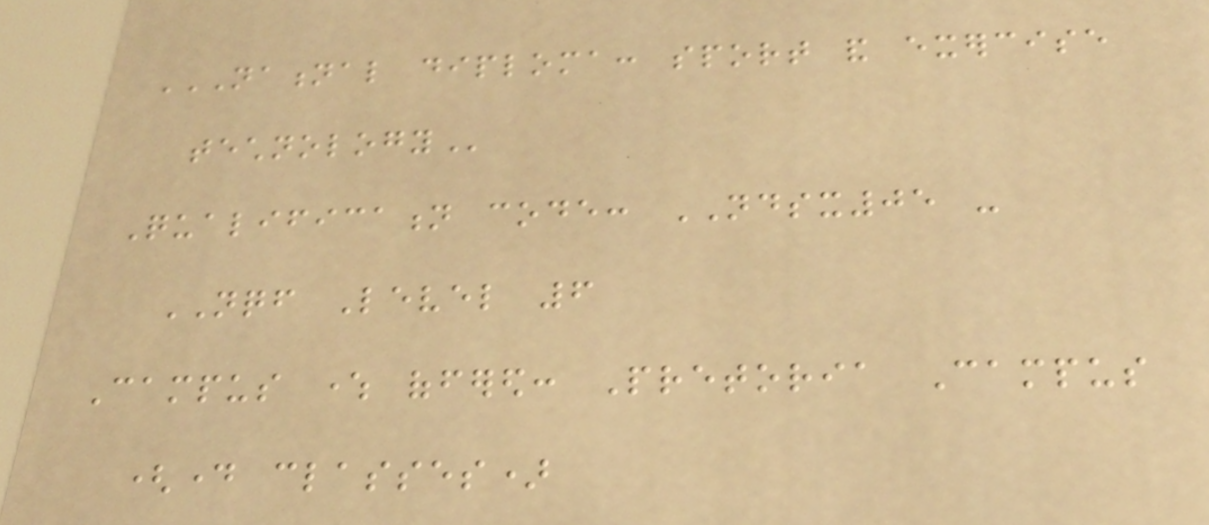NATIONAL DIPLOMA: SPORT AND EXERCISE
TECHNOLOGY
Qualification code: NDSX05 -
NQF Level 6
Campus where offered: Pretoria Campus
(day classes)
